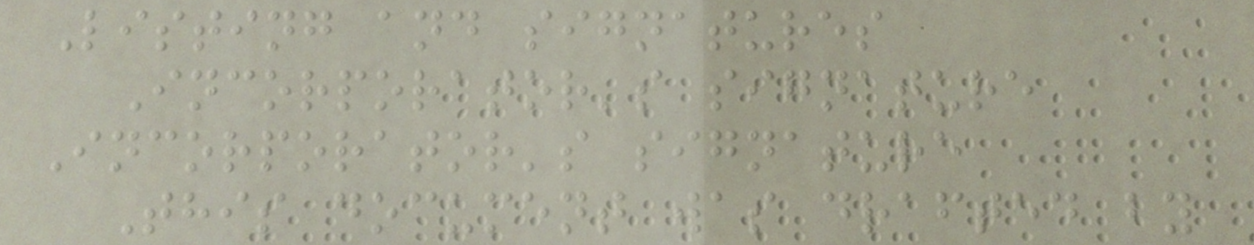Listing and signatures
Incorporator's signature
Incorporator's signature
This document was drafted by
